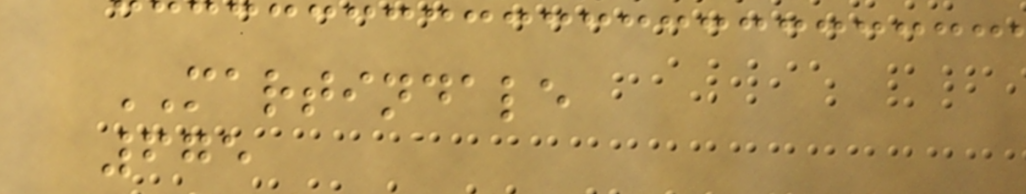MARTINDALE
675
